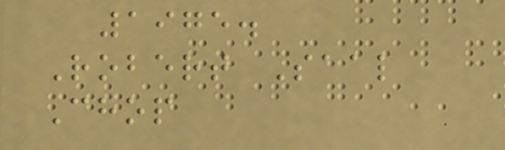1975.
Robert Saal
Chop
